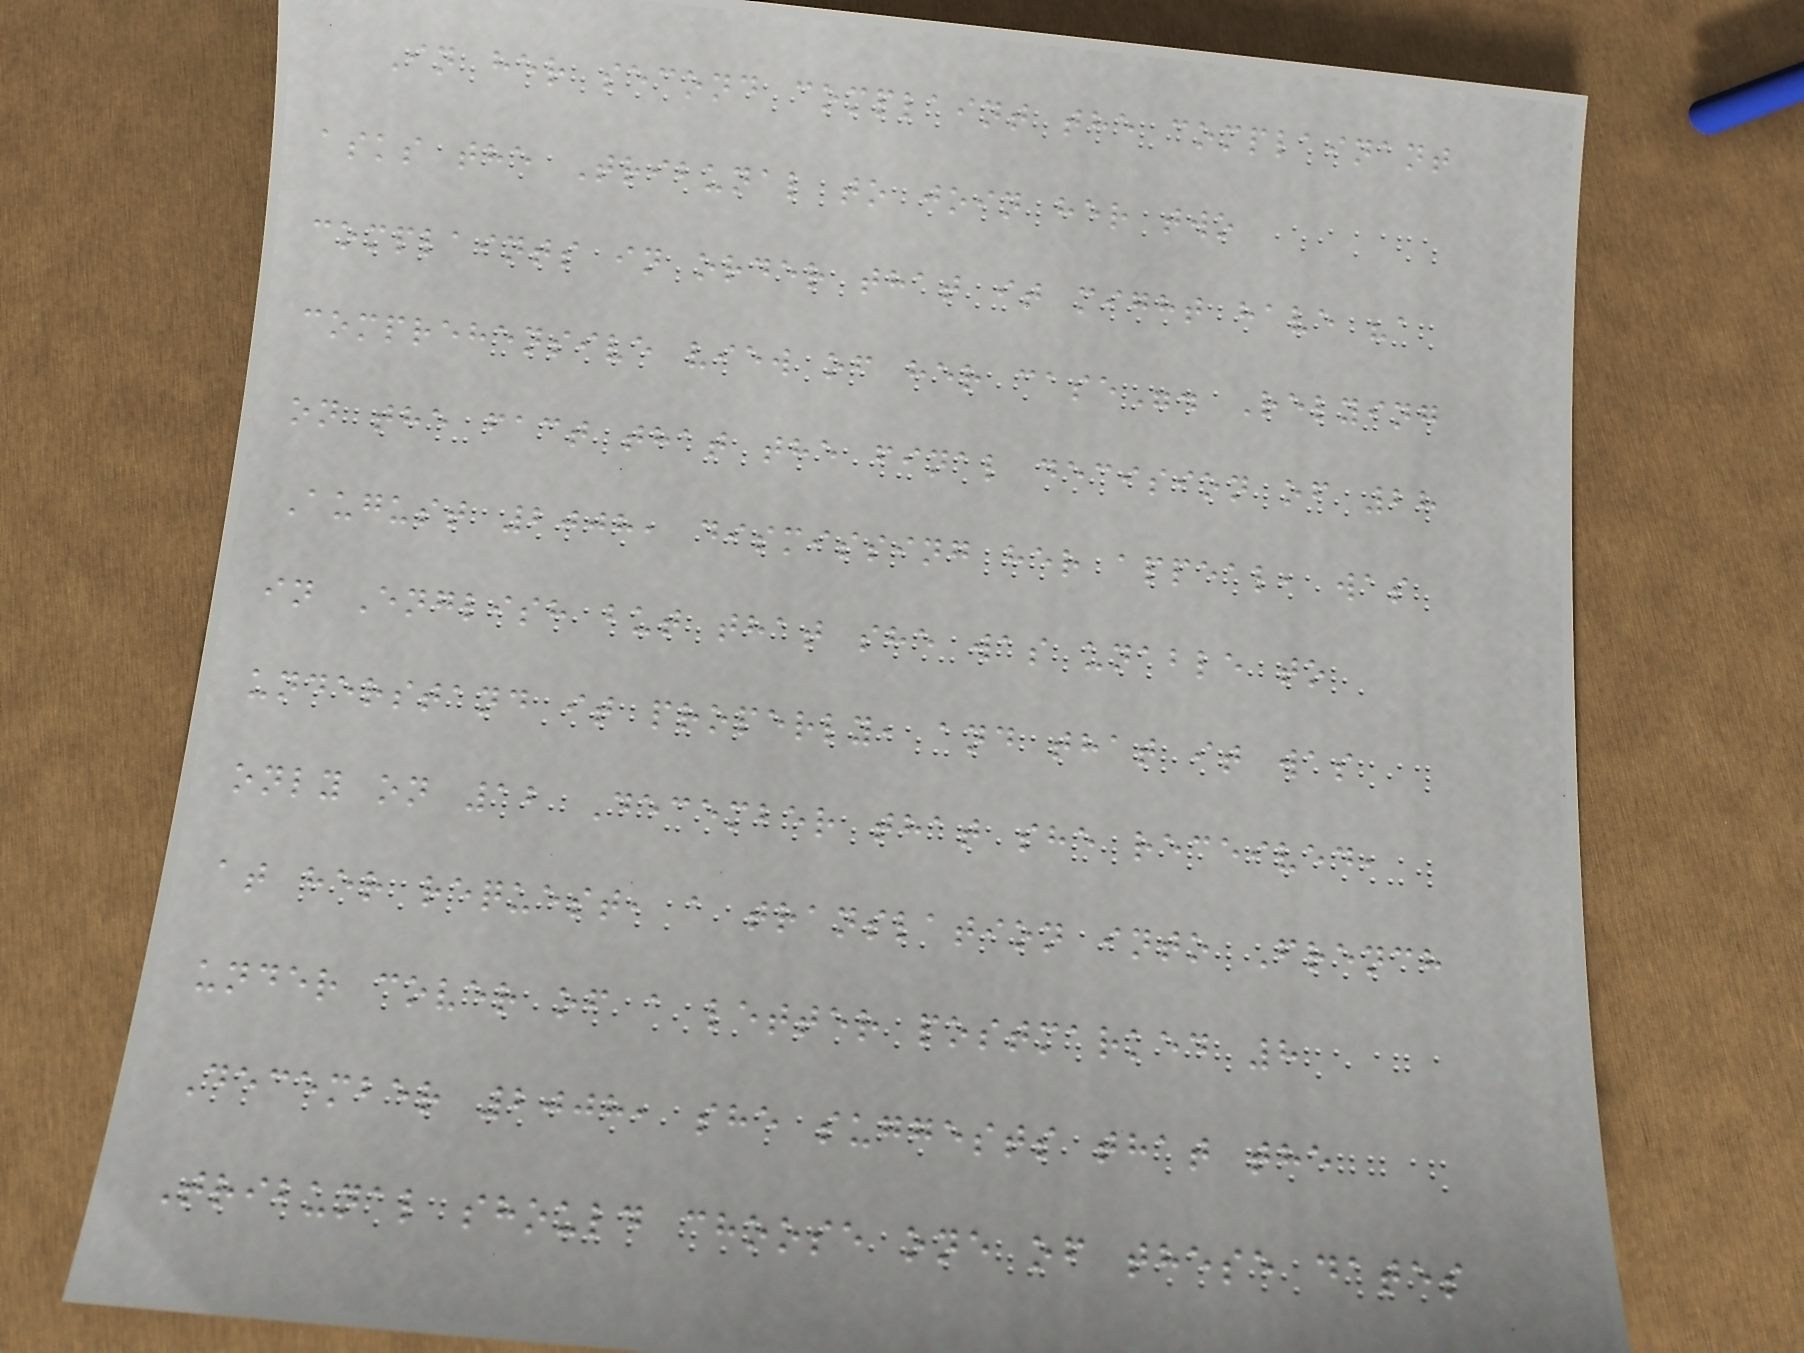In her second complaint the complainant
asks the Tribunal to join her two
complaints in order that it might have "a
comprehensive view of her case". Relying
on the fact that the final decision of 28
August 2008, dismissing her appeal, was
in English but that she was unable to
understand it properly, and that it was
only on 12 December that she received,
at her request, a translation into French
under cover of a letter postmarked 8
December 2008, she suggests that the
Tribunal should choose one of these dates
